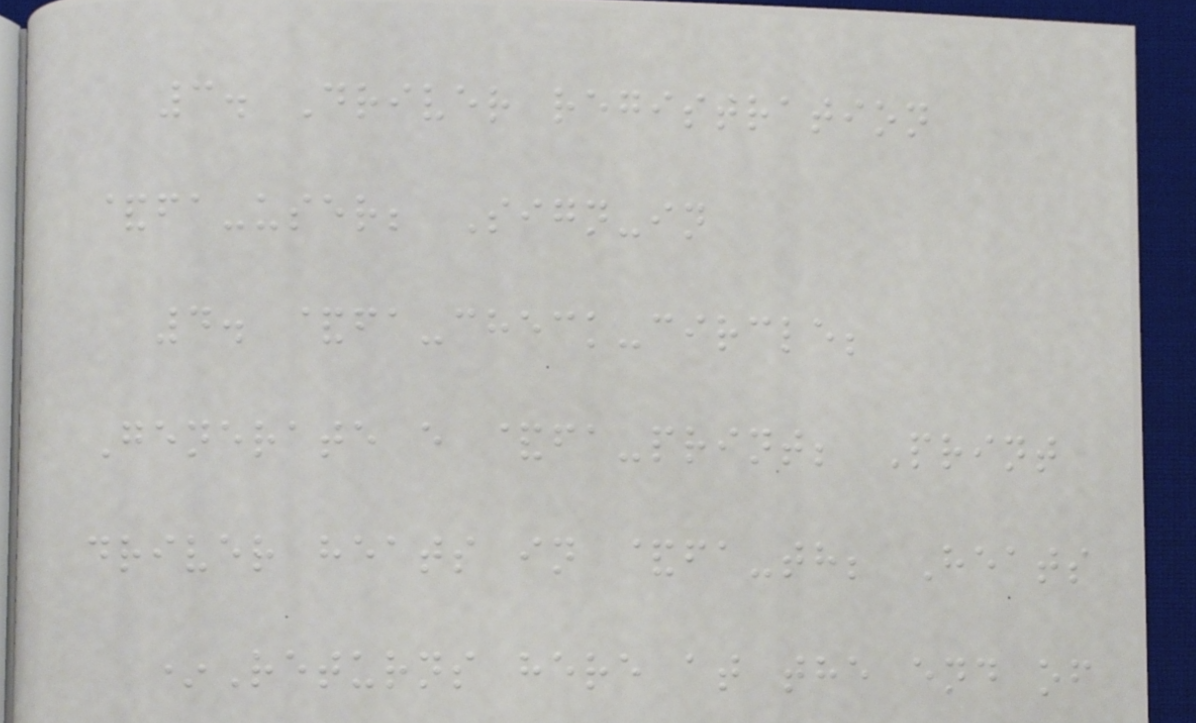3. Driver registration
&fa-user; Sign-in
4. &fa-check-circle;
Generate e &fa-print; Print
driver heats in &fa-th; Heats
*Returns here at the end of
